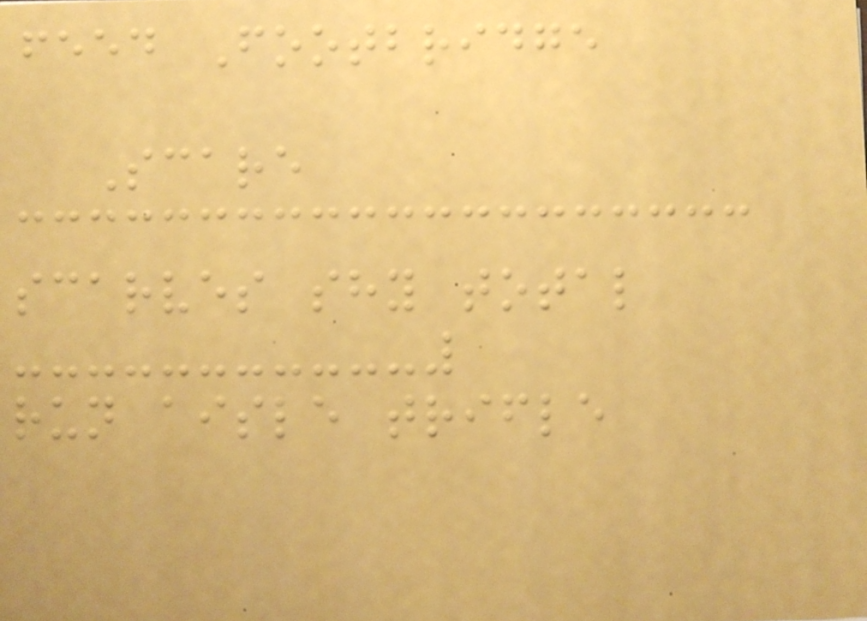feed Footbridge
Scare
scarves shy total
run aisle trifle
